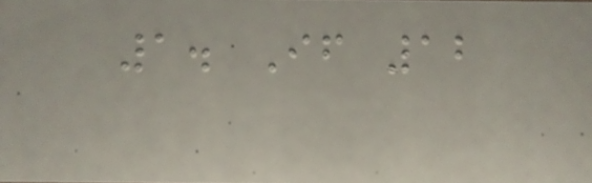1. If 12
